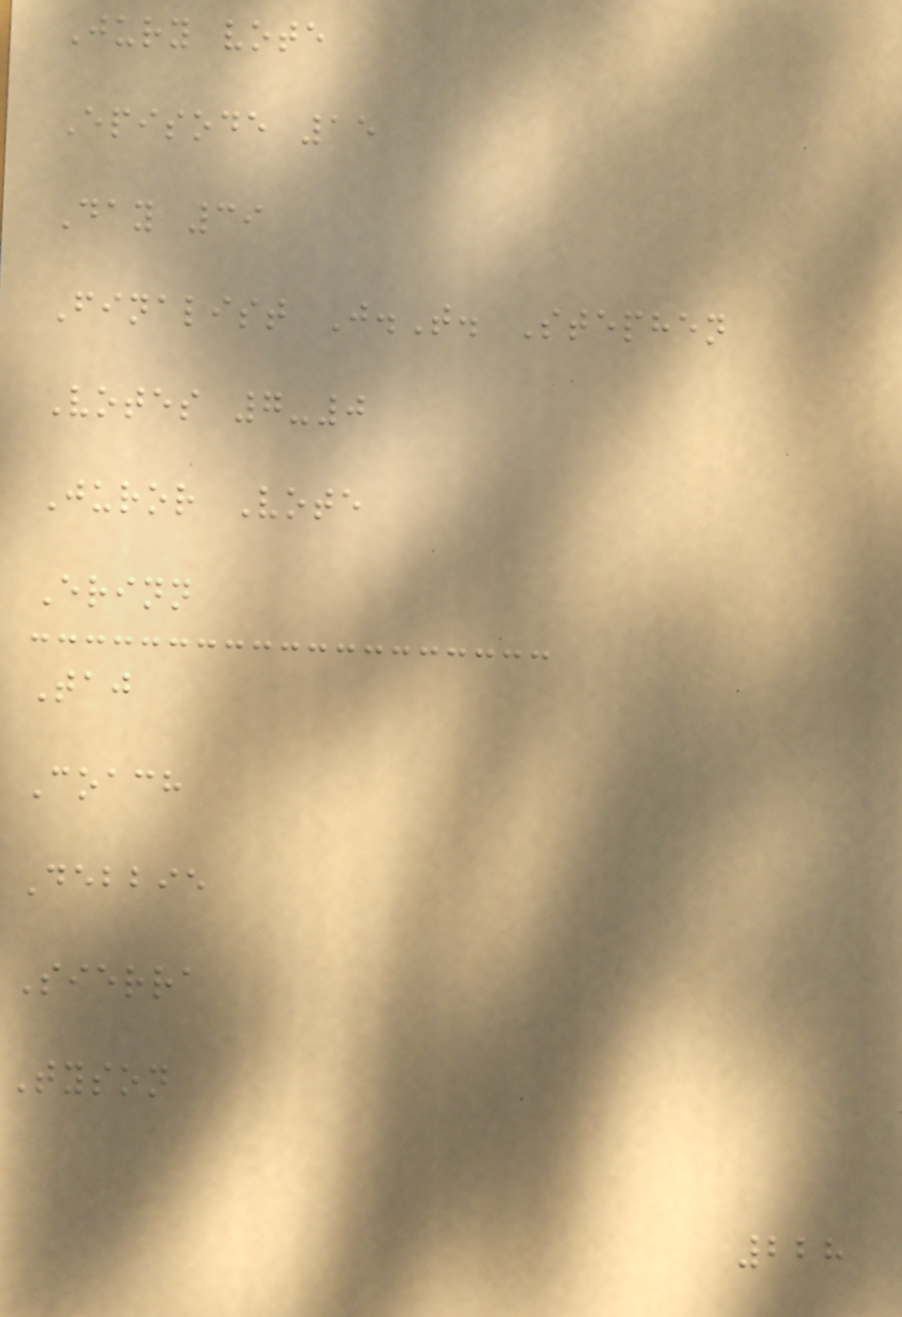Jury vote
Episode 15
Day 39
Finalist J.T. Stephen
Votes 7-0
Juror Vote
Erinn
Taj
Coach
Debbie
Sierra
Tyson
228
